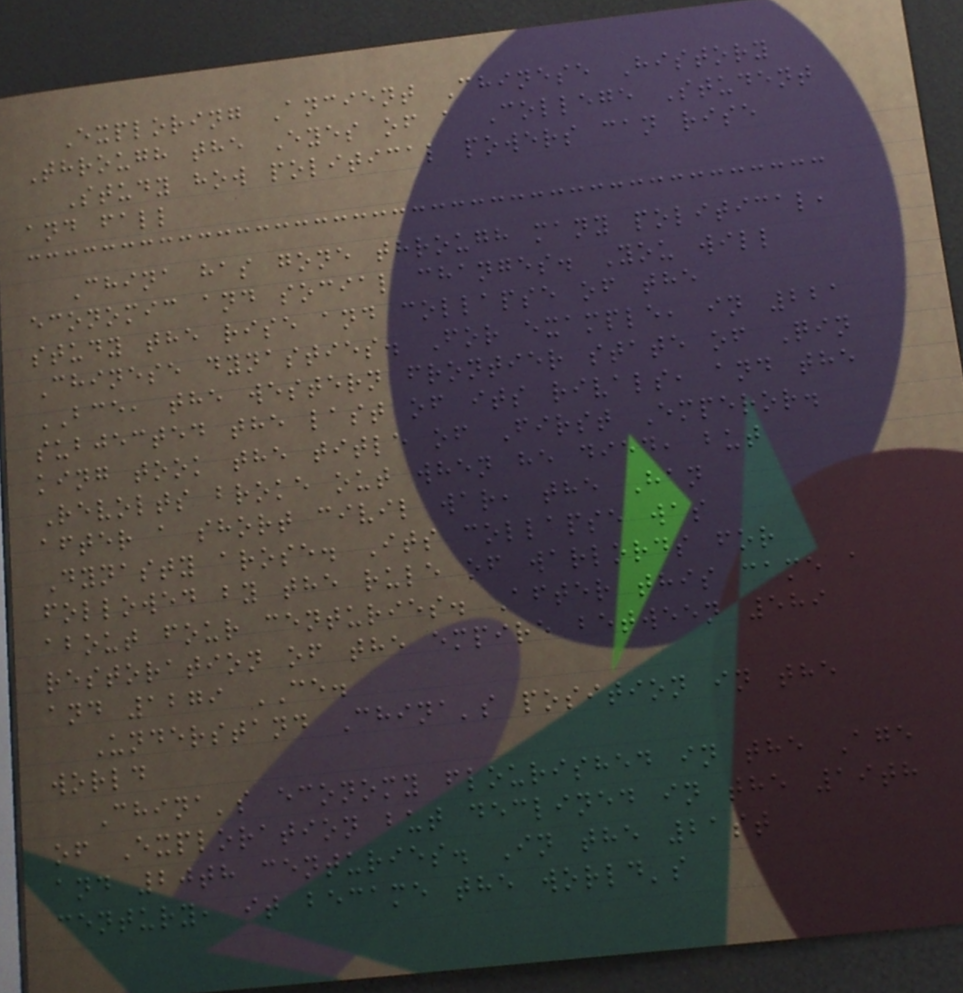Exploring Ancient Chinese History
Through the Eyes of a College Student
Study how political powers can rise
and fall
China has gone through many political,
economic and social changes. You will
study the rise and collapse of the
Chinese dynasties. For example, in 221
BCE, the western frontier state of Qin
subjected the last of its rivals, and the
king took the title of First Emperor.
Revolts broke out when he died, but
after a short civil war, the Han
Dynasty arose. Its collapse was
followed by the rule of warlords for
about four centuries. After this came a
restoration of the empire between 589
and 1279 CE.
Understand China's position in the
world
China's economy flourished in the Age
of Exploration but declined in the 19th
and 20th centuries. In the 21st
century, it became the world's
